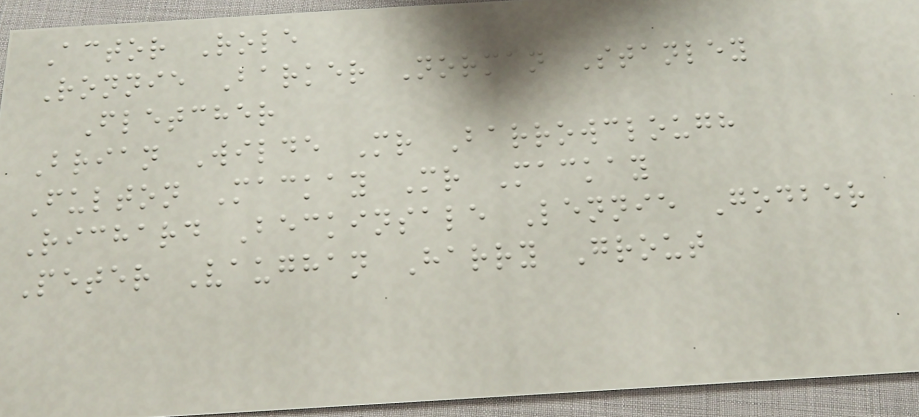Actor Role
Ronnie Barker Norman Stanley
Fletcher
Brian Wilde Mr Barrowclough
Fulton Mackay Mr Mackay
Richard Beckinsale Lennie Godber
Peter Vaughan Harry Grout
